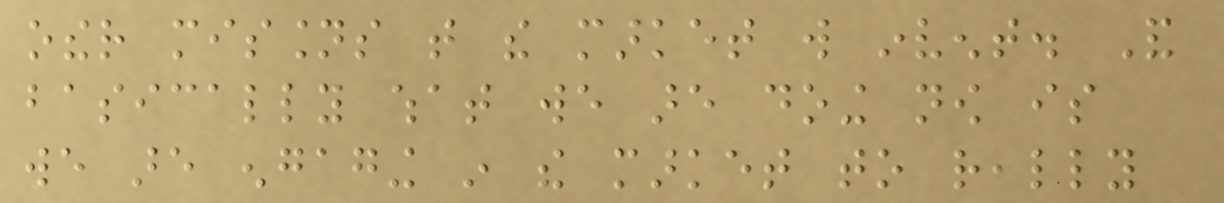other missions that the market will invent. And
basically what we are doing now is
we are engaging in the market to really
